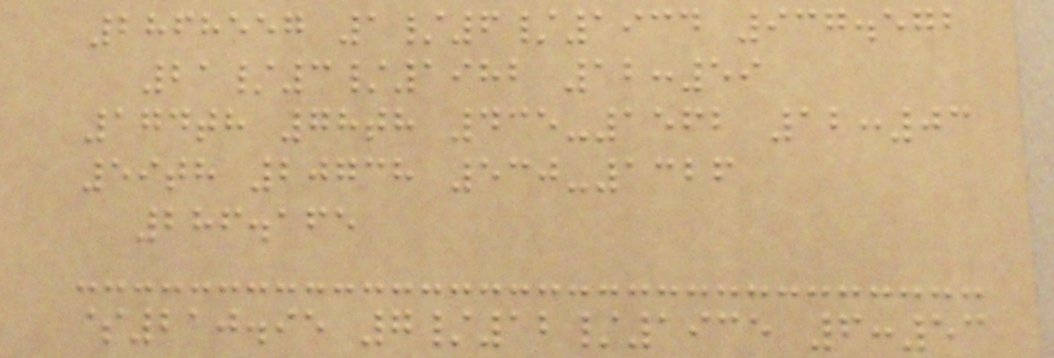2868557 1/6/1934 937.572
21/3/1982 12:59
174th 78th 435-1562 12:03
59th 20738 530-1326
286.165
$210.95 7/12/1935 6:53
